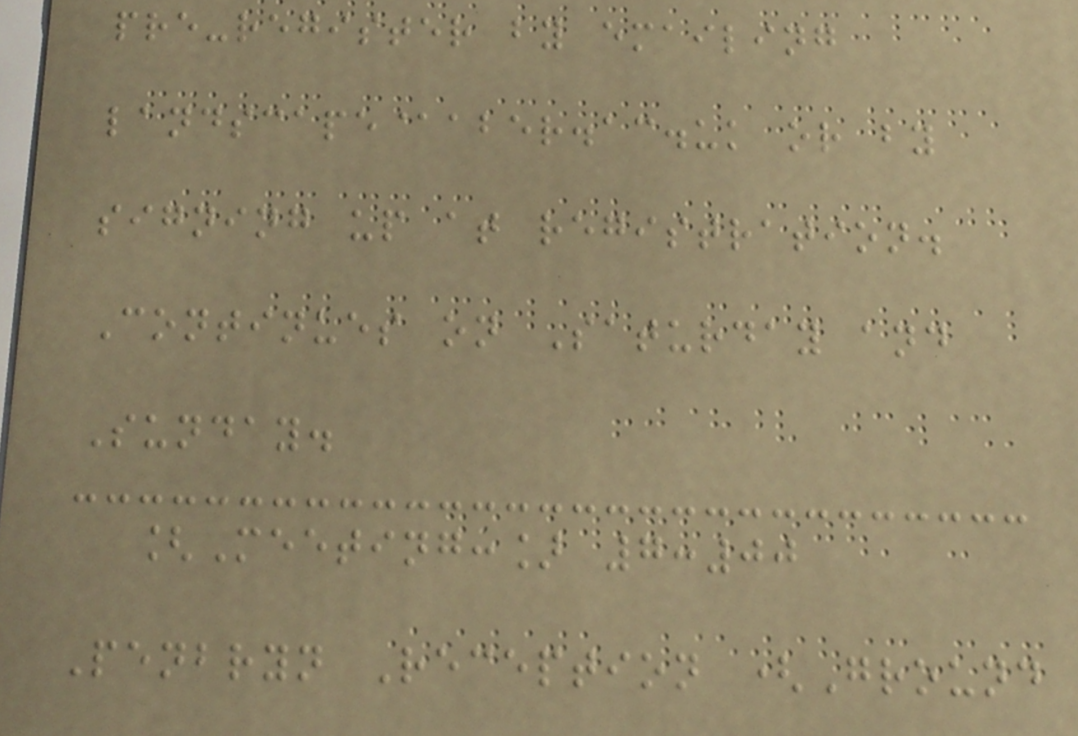pre-register by emailing
landscape@aber.ac.uk or by
signing up at registration.
Continues on Saturday and
Sunday.
[Meeting:] 7:00
Penbryn Reception (Ground
